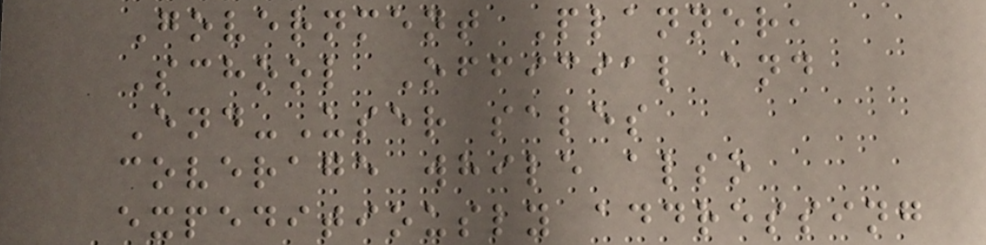Government Planner,
School Official and
End-User sales
coverage while also
expeditiously addressing
